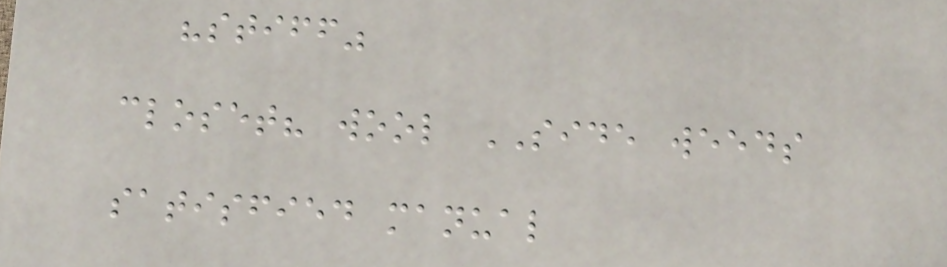"stiff"
closet? wool SIDE weeds
satisfied manual
